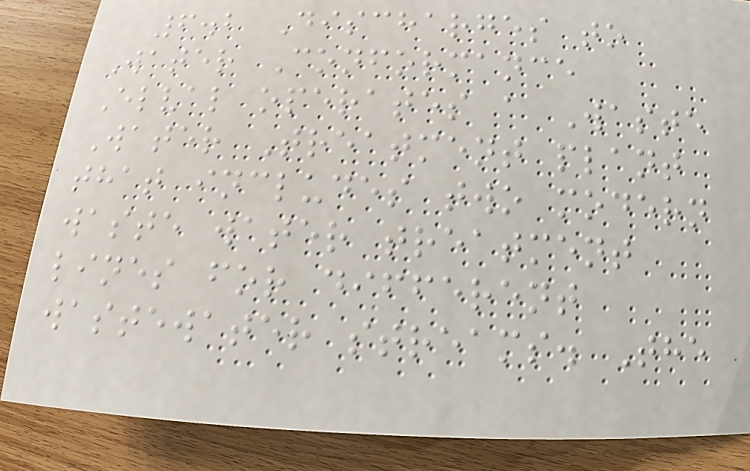6.2 Discharges to
Water Conformance
Elval operates a Waste
Water Treatment plant
that includes two modern
waste water treatment
lines for different
wastewater streams. The
